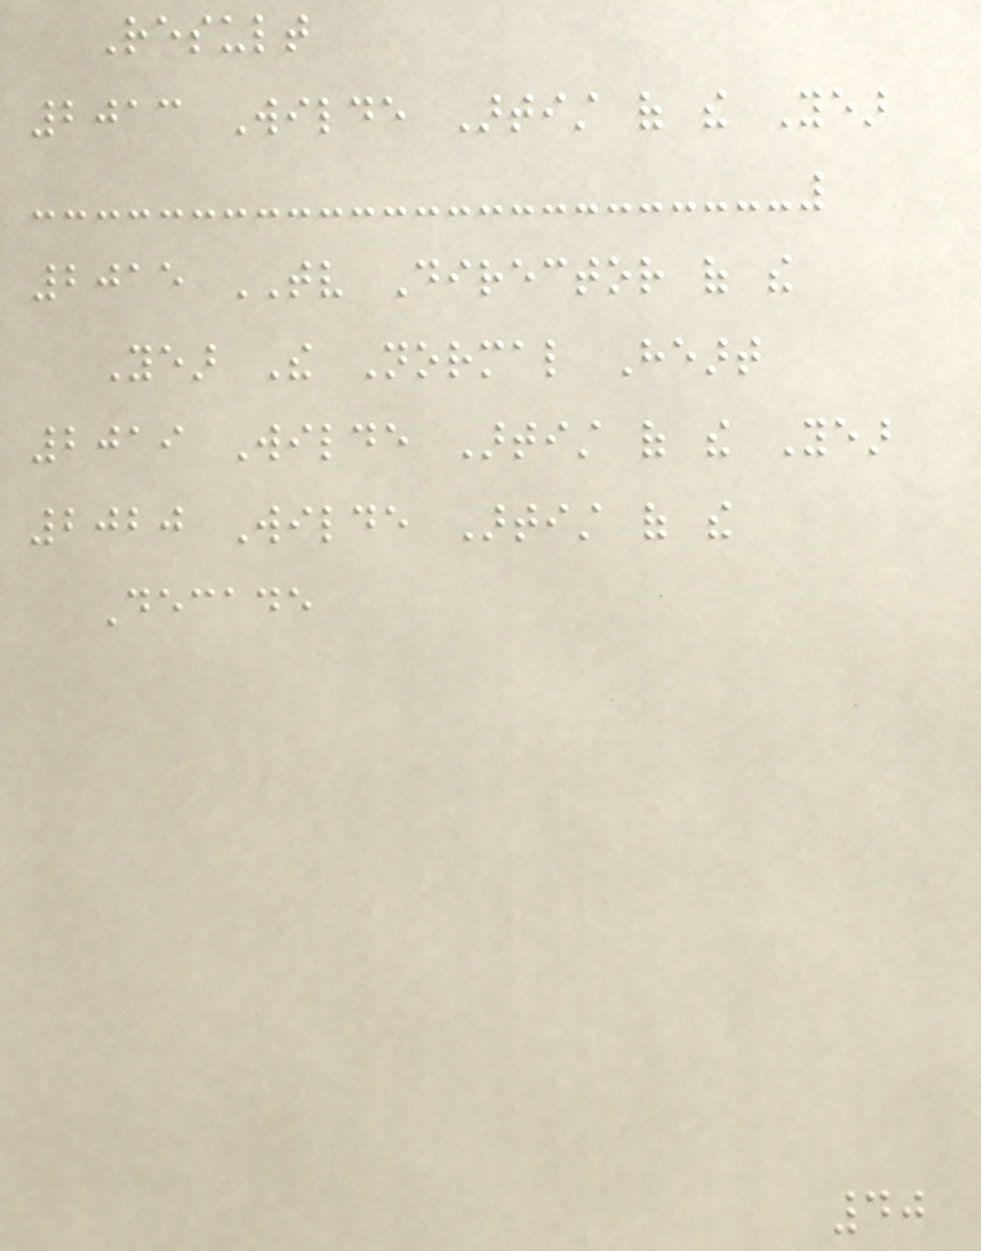Result
2013 Wilde Artist of the Year
2015 TV Director of the
Year The Normal Heart
2019 Wilde Artist of the Year
2020 Wilde Artist of the
Decade
40
